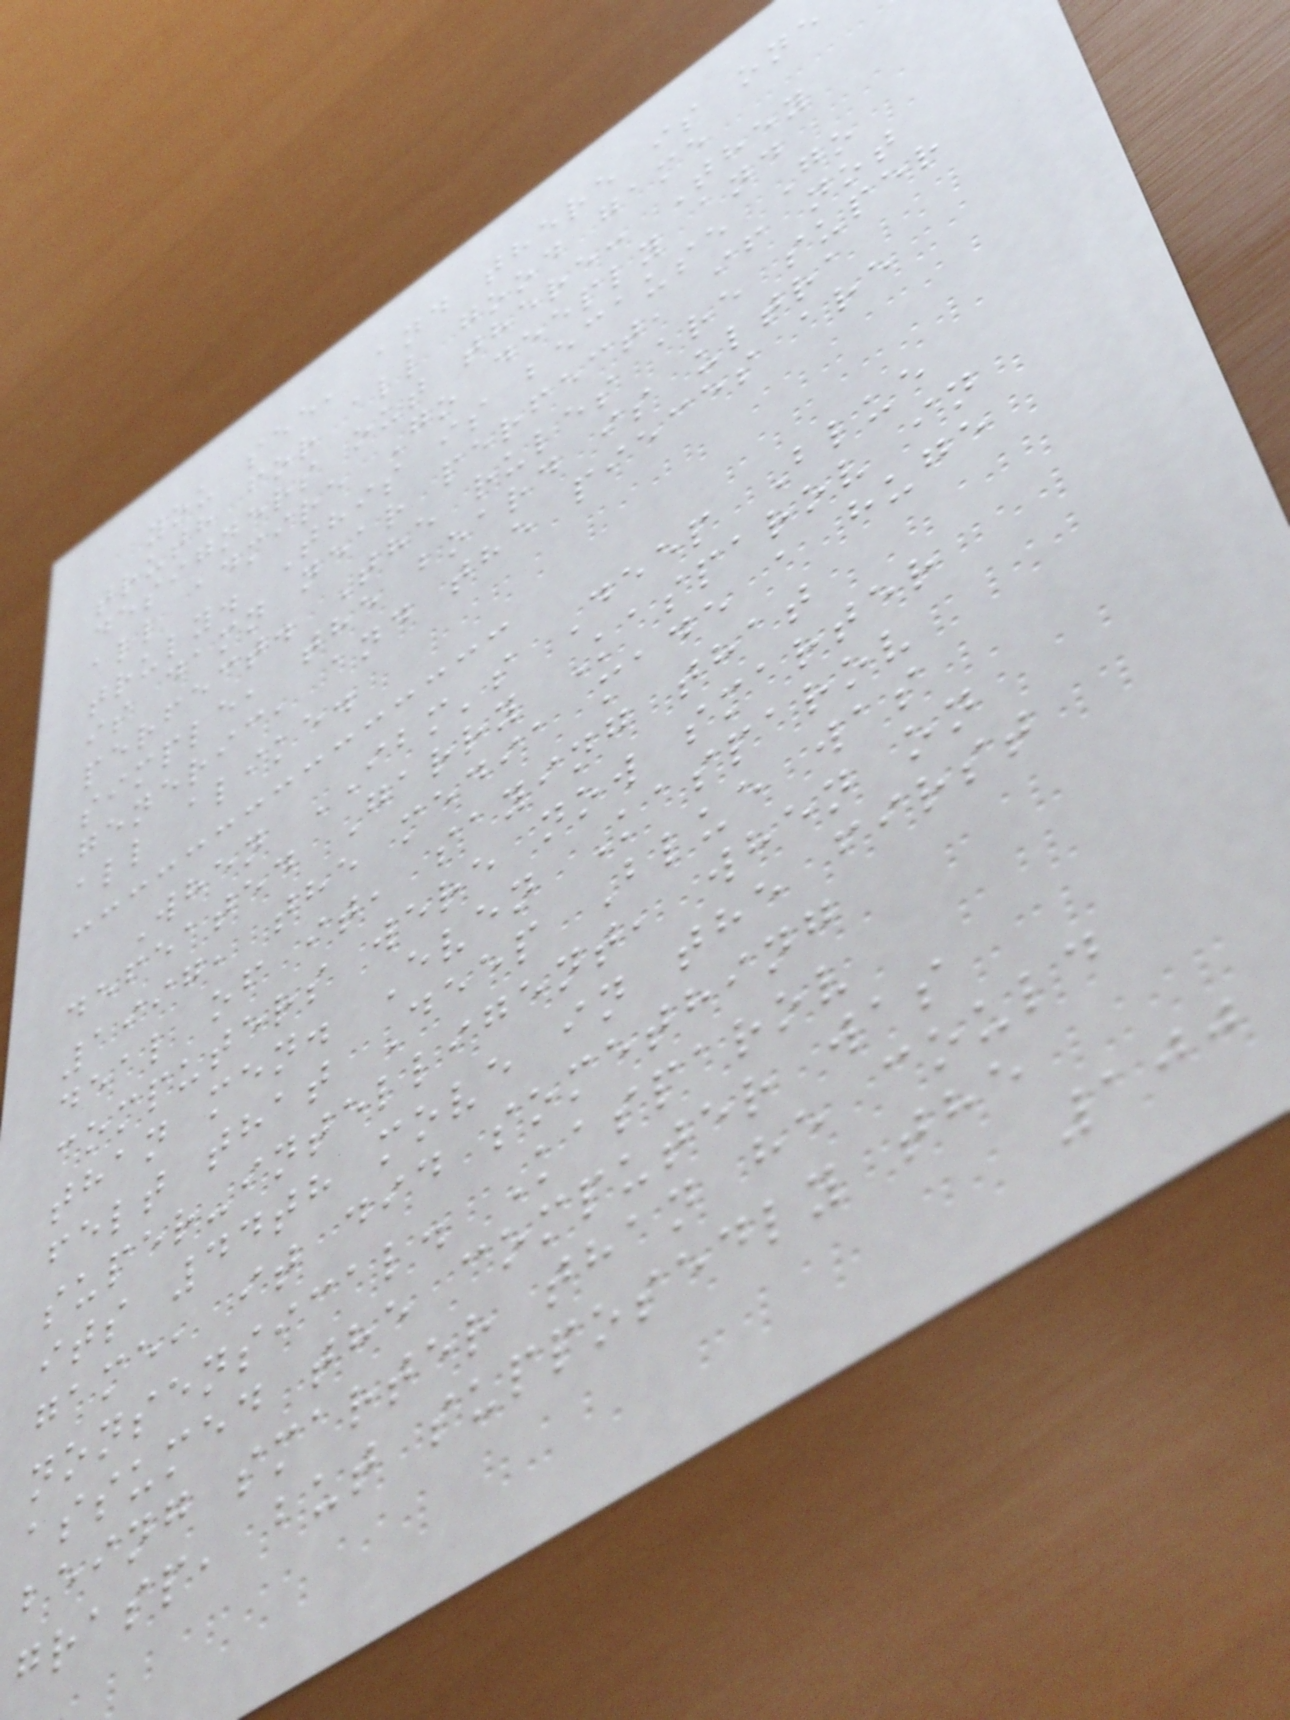you see, and there is one
truth for all good game
designers out there: They
all admire Go deeply and
truly. This is because Go
is damn near perfect, if not
perfect. The rules are super
simple, the board is ultra
generic, and the pieces are
all alike.
When IBM's Deep Blue
defeated Garry Kasparov in
1997, the media made a huge
deal of it, saying that
computers were now smarter
than men. Even Kasparov
felt that Deep Blue was
super-intelligent, when on
its 44th move in the first
game, it did something
nonsensical. Kasparov
assumed the computer was
being smarter than he could
grasp, but supposedly the
100
